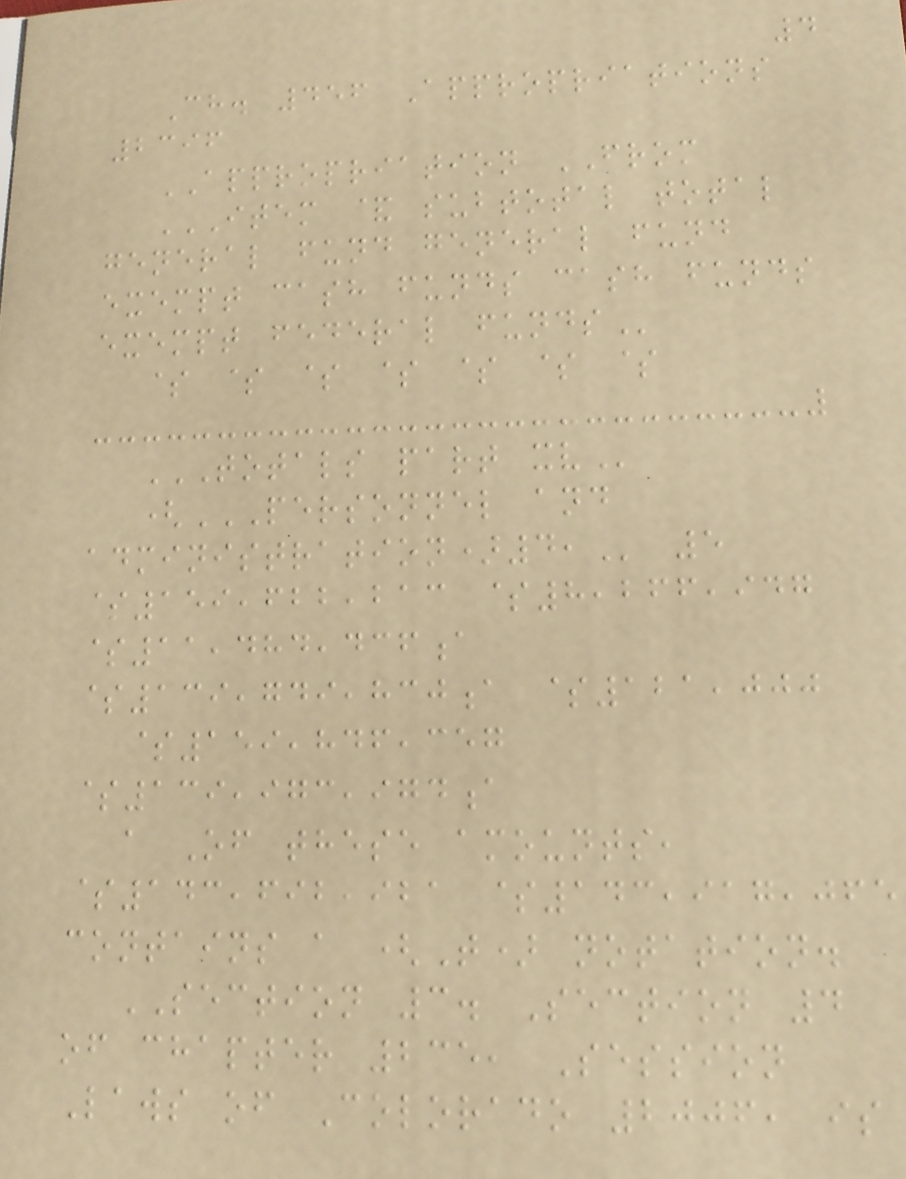4
Ch. 456 Appropriations
2396
APPROPRIATION FROM
ITEM & SUBTOTAL TOTAL
GENERAL FUND GENERAL FUND
EXEMPT CASH FUNDS CASH FUNDS
EXEMPT FEDERAL FUNDS
$ $ $ $ $ $ $
TOTALS PART XV
(PERSONNEL AND
ADMINISTRATION)4, 5
$159,622,213 $8,266,947
$11,484,436a
$139,749,830a $121,000
$159,846,357
$139,973,974a
a Of these amounts,
$143,692,921 $143,917,065
contains a (T) notation.
SECTION 3. Section 4
of chapter 235, Session
Laws of Colorado 2006, is
